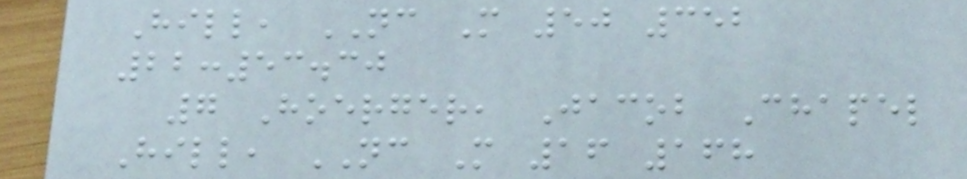Hill, NC M 50 352
22:53.30
7 Hoerger, Jacob Chapel
Hill, NC M 16 168
